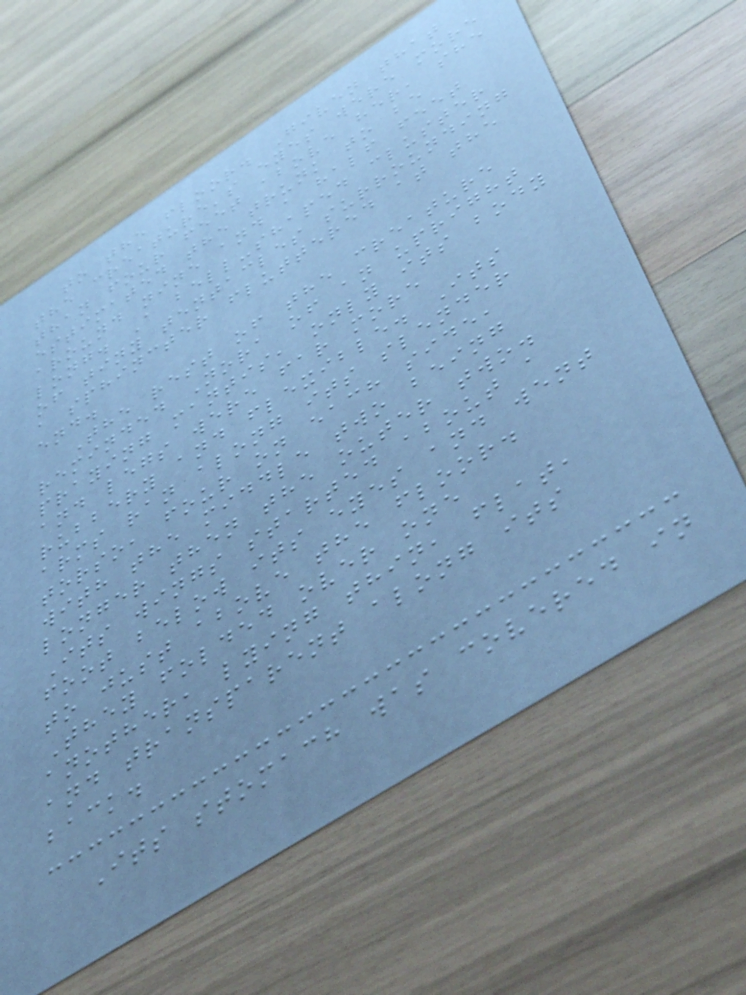to the floor. Given that
the creature's eyes were more
than four feet above her, she
estimated the trunk to be
around nine and a half feet
long. A bell-shaped cluster
of tiny tentacles surrounding
a sphincter fluttered at the
end.
The rest of the creature
reminded Nora of an upright
praying mantis, only its body
and legs were far more
rubbery and flexible. Its
arms ran along its slender
torso, four on each side,
with the middle two being
longer then the outer two.
Its wings started about a
foot below its eyes and went
to just above the floor.
They folded over one
another, lying thin, flat,
and transparent along its
back.
Its stomach was covered in
